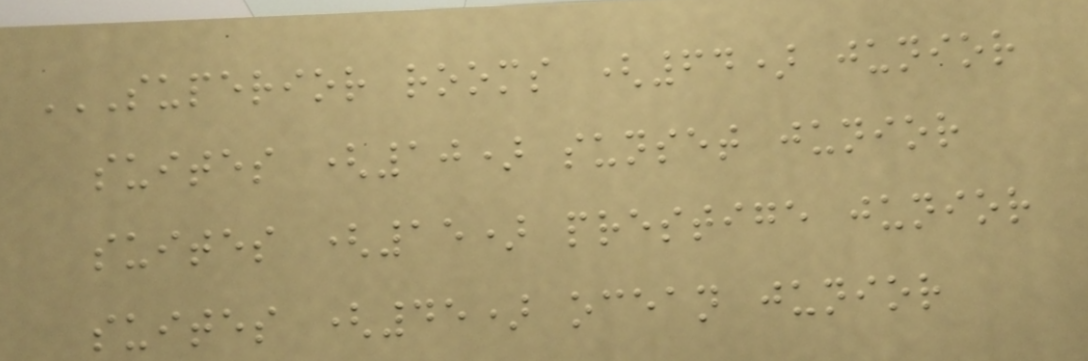SUPERIOR ROOMS (64) JUNIOR
SUITES (10) SUNSET JUNIOR
SUITES (15) PRESTIGE JUNIOR
SUITES (45) OCEAN JUNIOR
